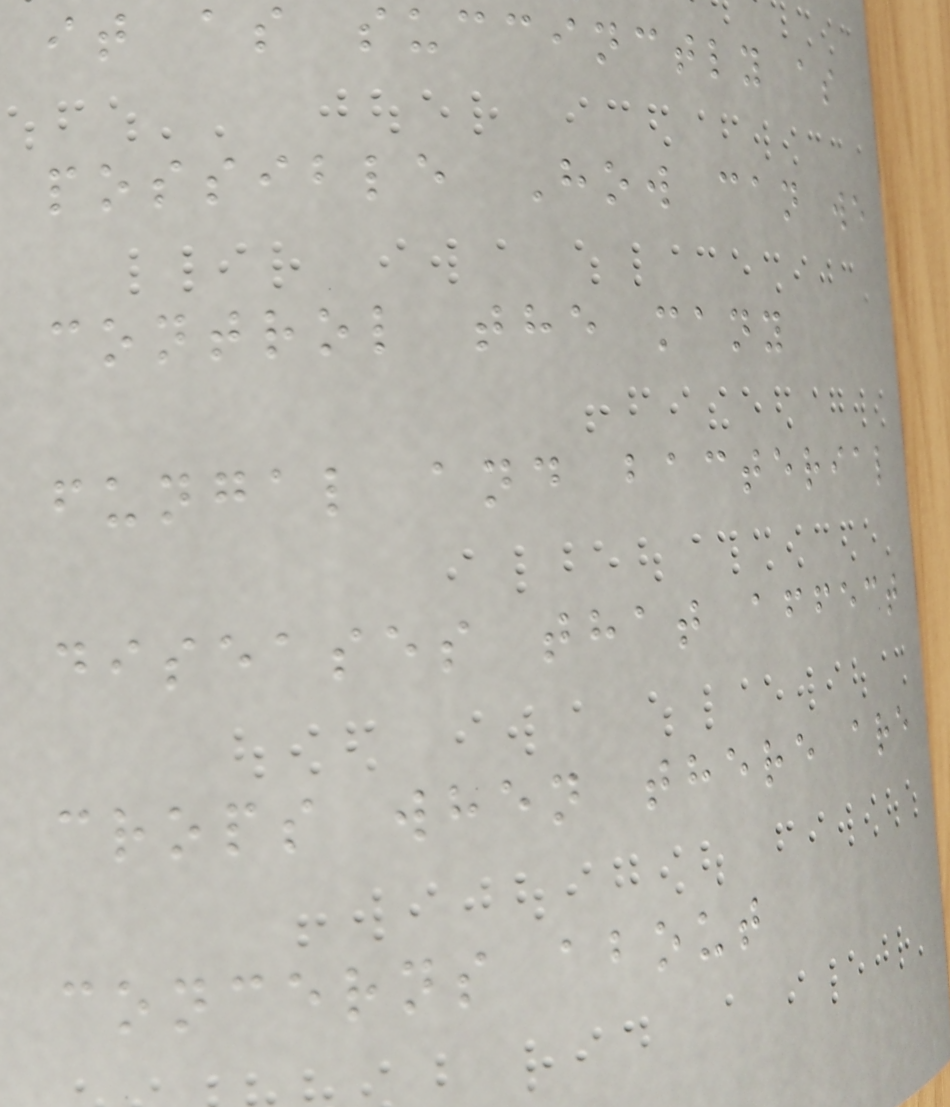it as succinctly as
possible How can we
control the many
fungal and bacterial
diseases that affect
crops when there are
concerns about
